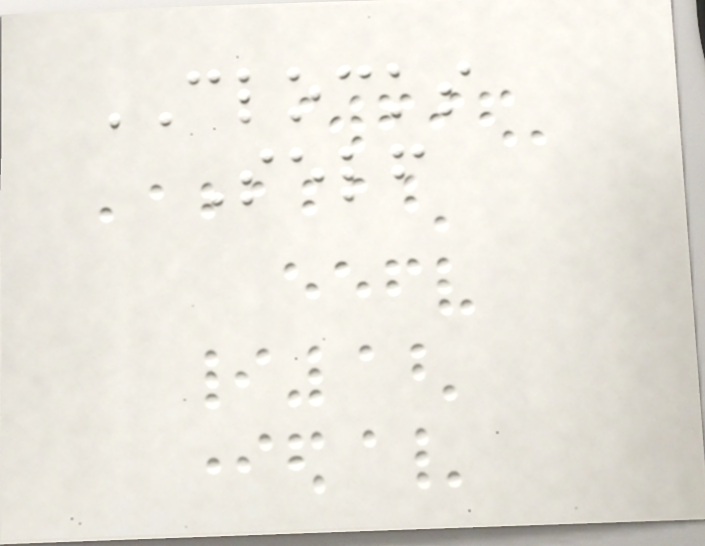CLOCKS
Self
